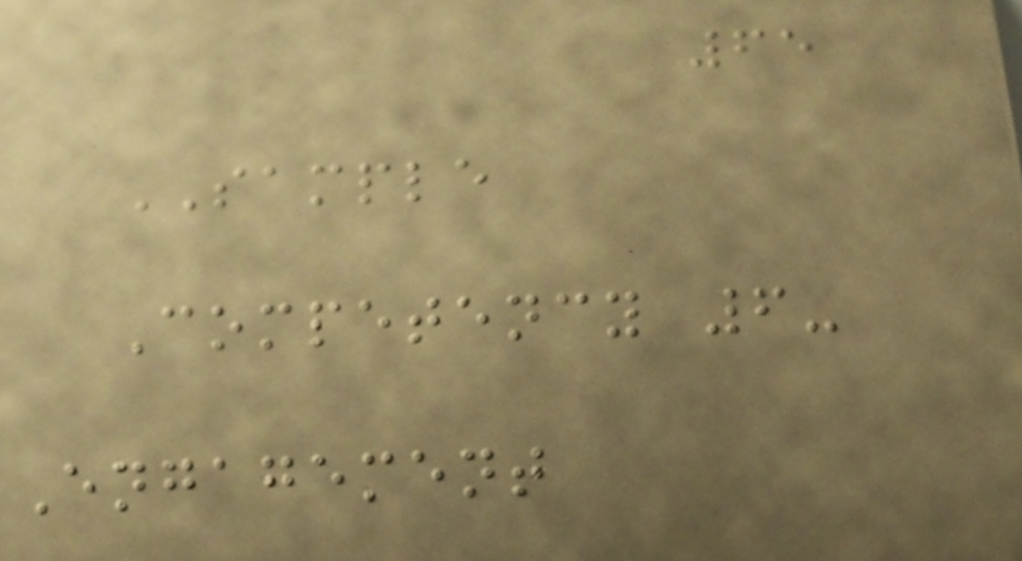65
SAMPLE
Competency 6-
Engagement
